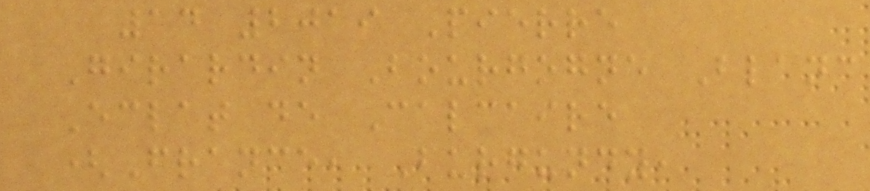14 2019 Pierre
Girardin Bourgogne Blanc
Eclat de Calcaire
(France, Burgundy,
